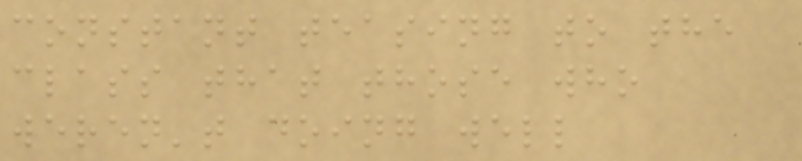constant teasing to the
class that those who
weren't doing well
